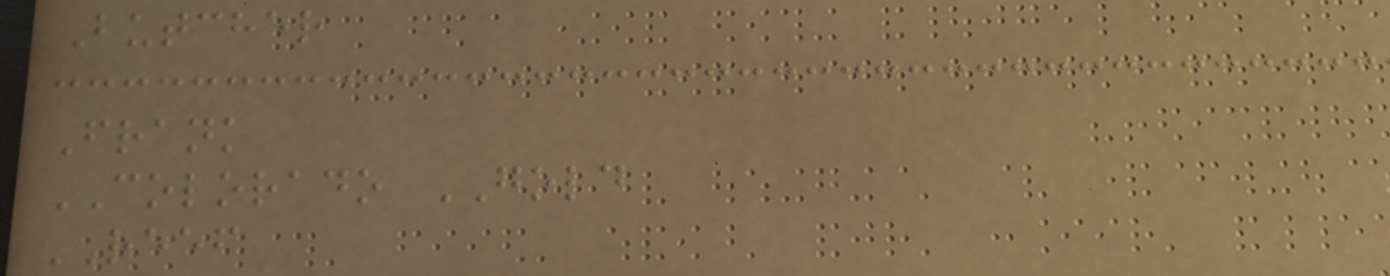Butcher
Frank
COLORADO GOLD
REEF
